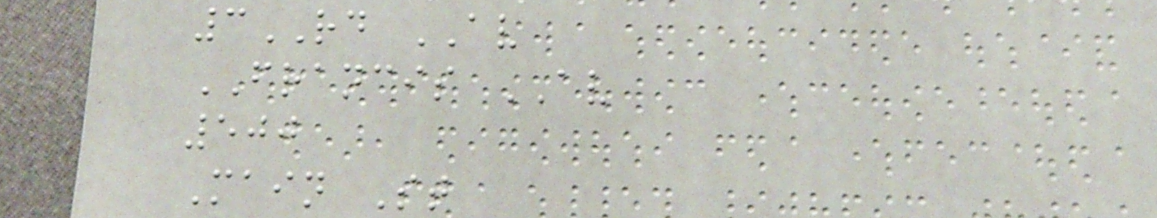3RD AV
FRANCIS AV
500
Main St
